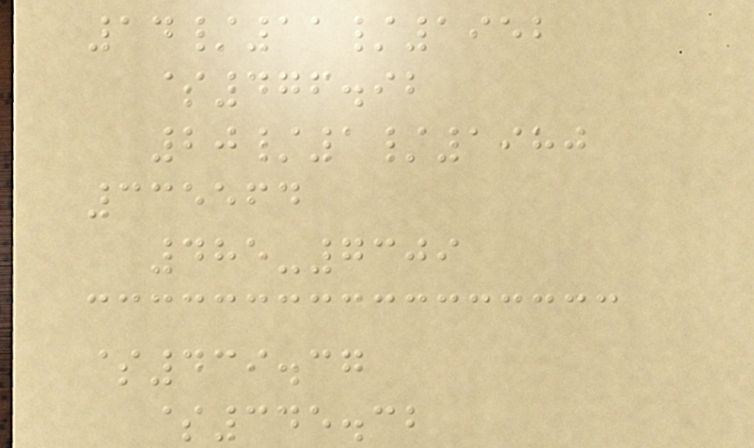14/11/1952
$476.92
20/1/1980
335564
485-7309
$439.37
$345.32
